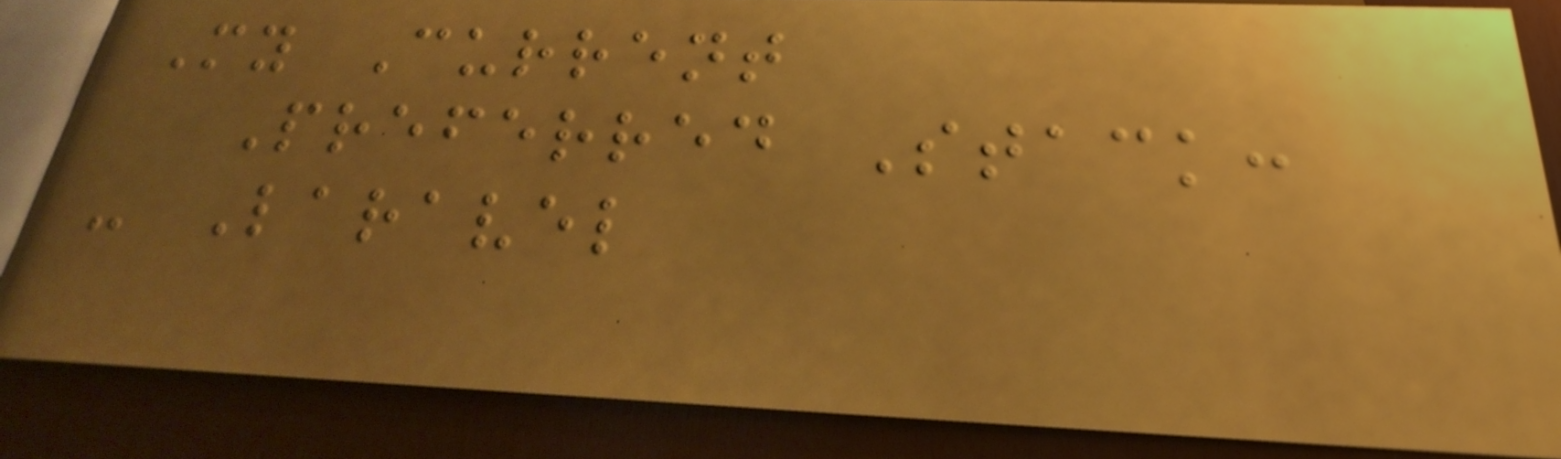My Current
Preferred Stack:
- Laravel
